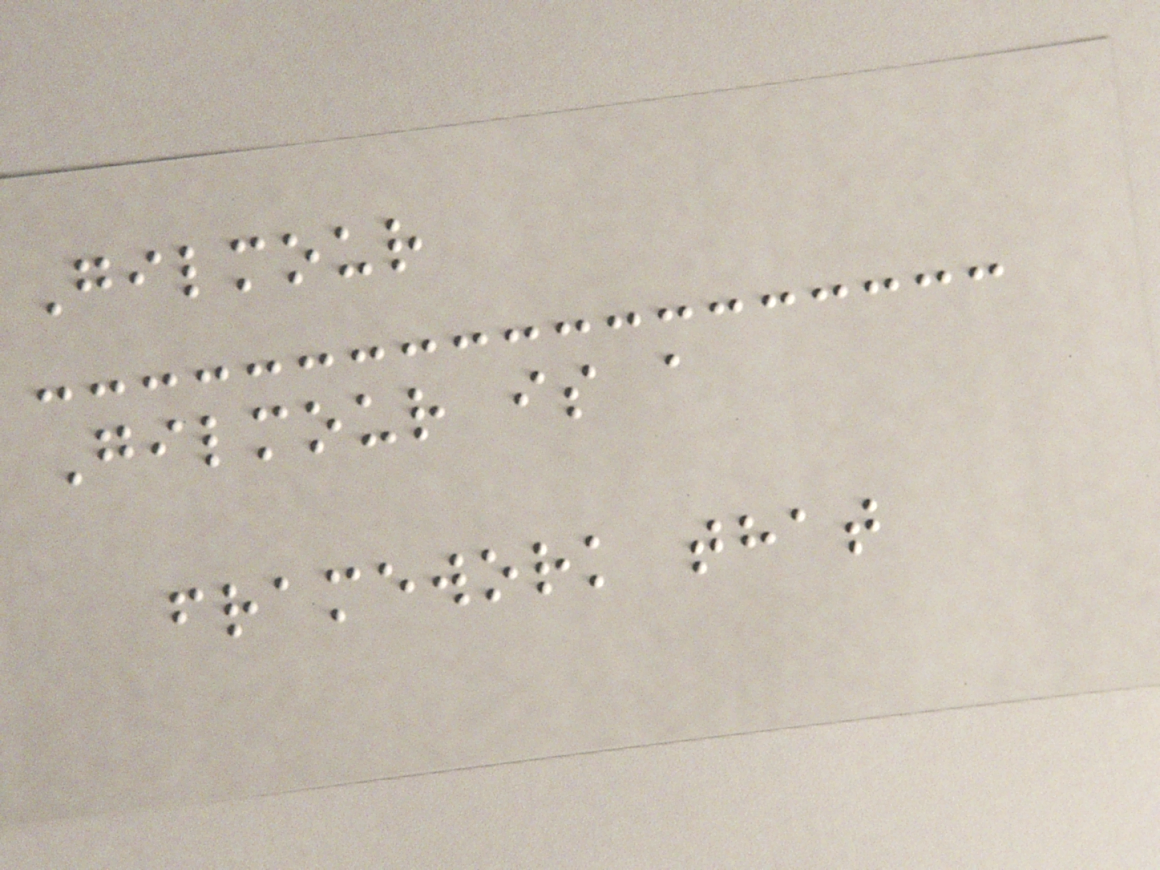Gilmour
Gilmour is a
framework that
